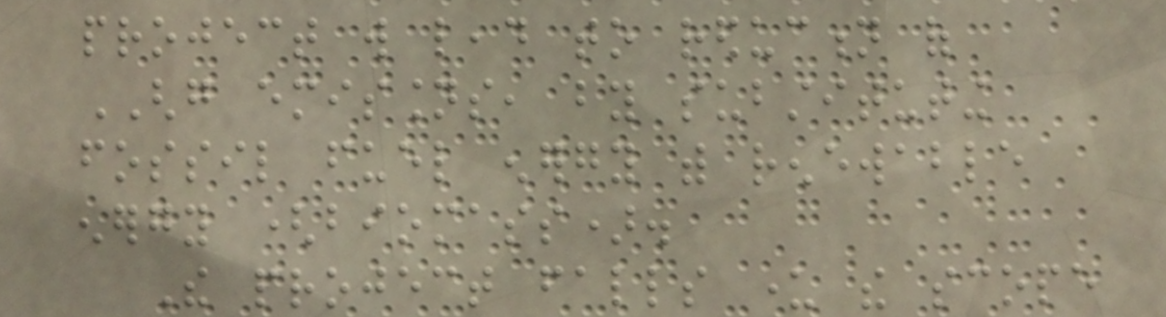project will lead to reduction of
GHG emissions, by substituting
fossil fuel energy with renewable
energy (biomass).
The project falls under the scope
